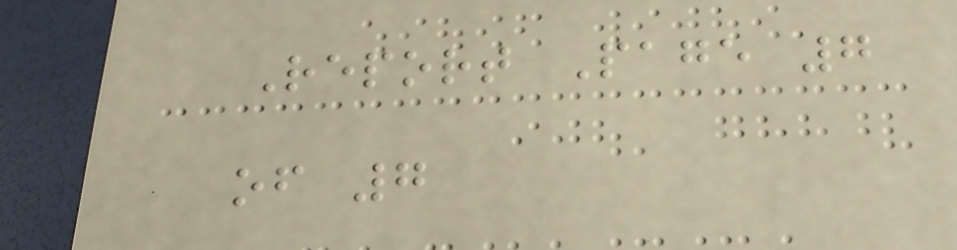Report Page 7
of 7
